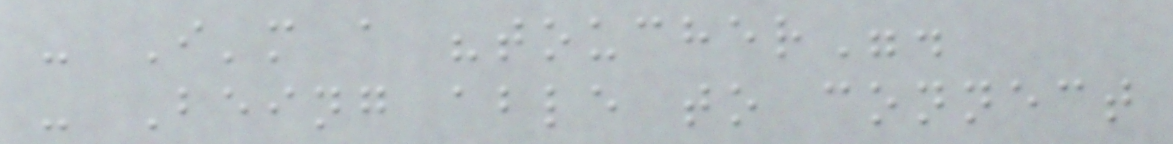- I'm a "toucher".
- Being able to connect
